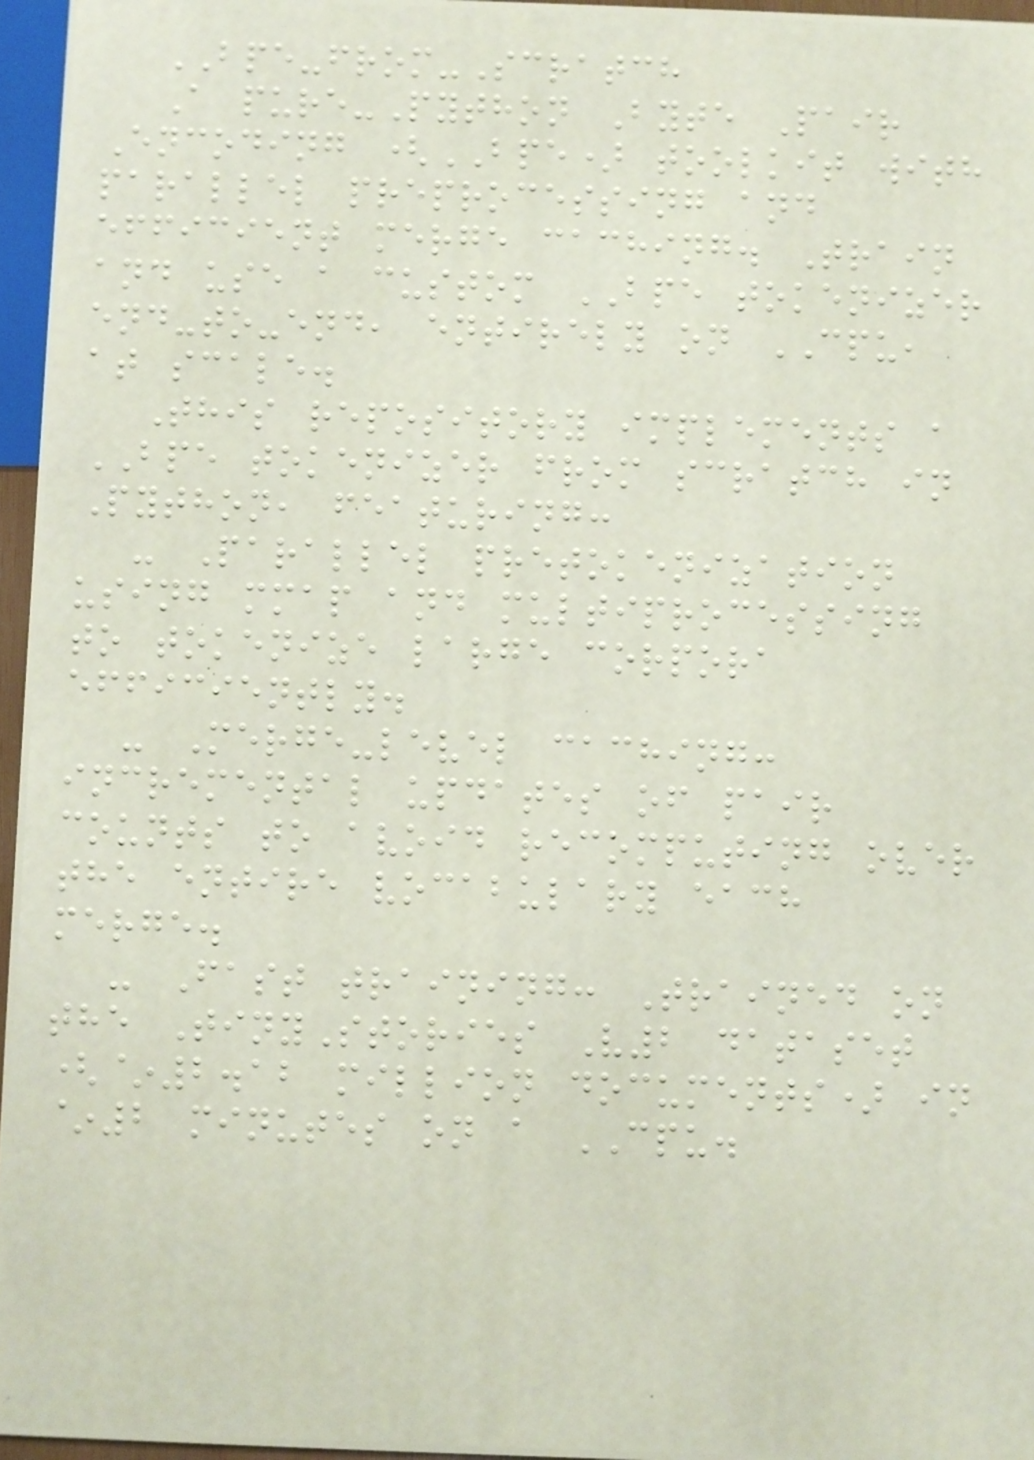BPE-from-Scratch
A pure-Python Byte Pair
Encoding (BPE) toolkit with
parallel preprocessing and
efficient merge caching. Train
and use a custom BPE tokenizer
end-to-end, entirely on CPU,
at scale.
This repository implements a
BPE tokenizer from scratch in
Python, featuring:
- Parallel pretokenization
using mmap and multiprocessing
to tokenize large corpora
efficiently.
- Merge-level caching:
incremental updates of pair
counts to avoid recomputing over
the entire vocabulary each
merge.
- Fast training: Trained on
the TinyStories V2 dataset
(~2.12 million documents) in
~2 minutes on a CPU.
